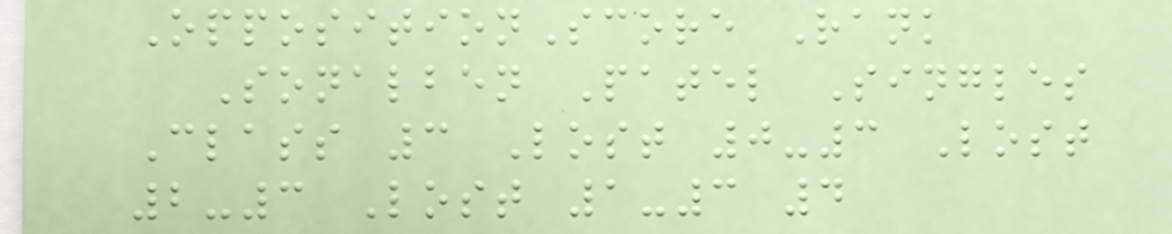OppositionScore Rank
Sonalben Patel Singles
Class 3 Lost 0-3 Lost
2-3 Lost 1-3 4
